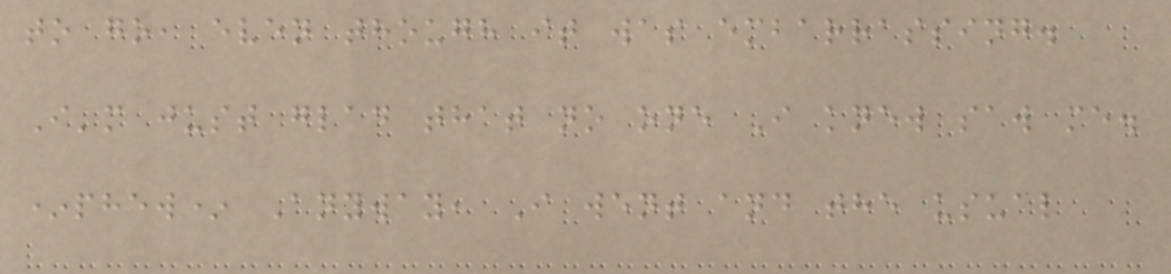to go, even though it was embarrassing.
I'm just glad that no one I knew saw me.
*phew* Anyway, I went and the usual
